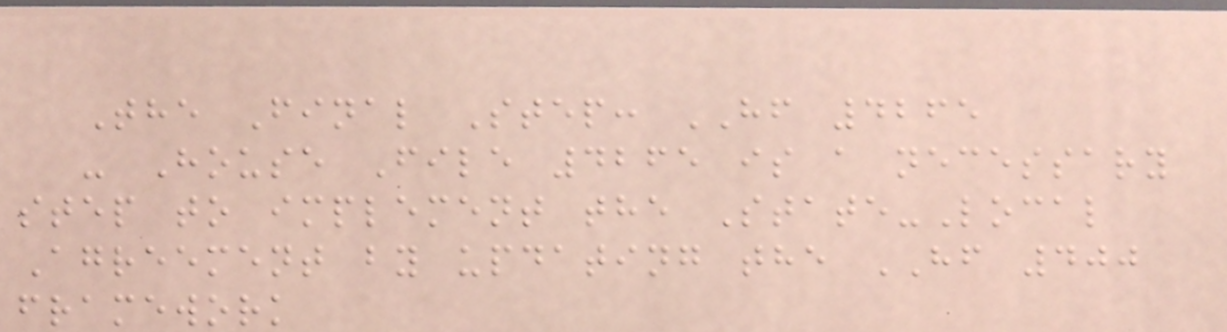The Final Step: HF 4265
- House File 4265 is a necessary
step to implement the State-Local
Agreement by updating the HF 400
framework
